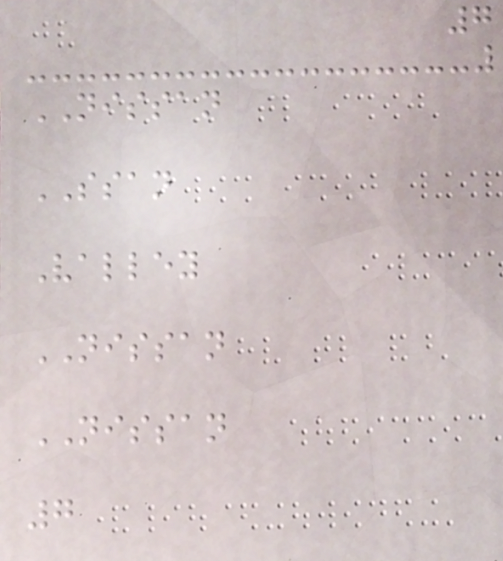7
NISSAN
SSAN
Valley
NISSAN
NISSAN
7
